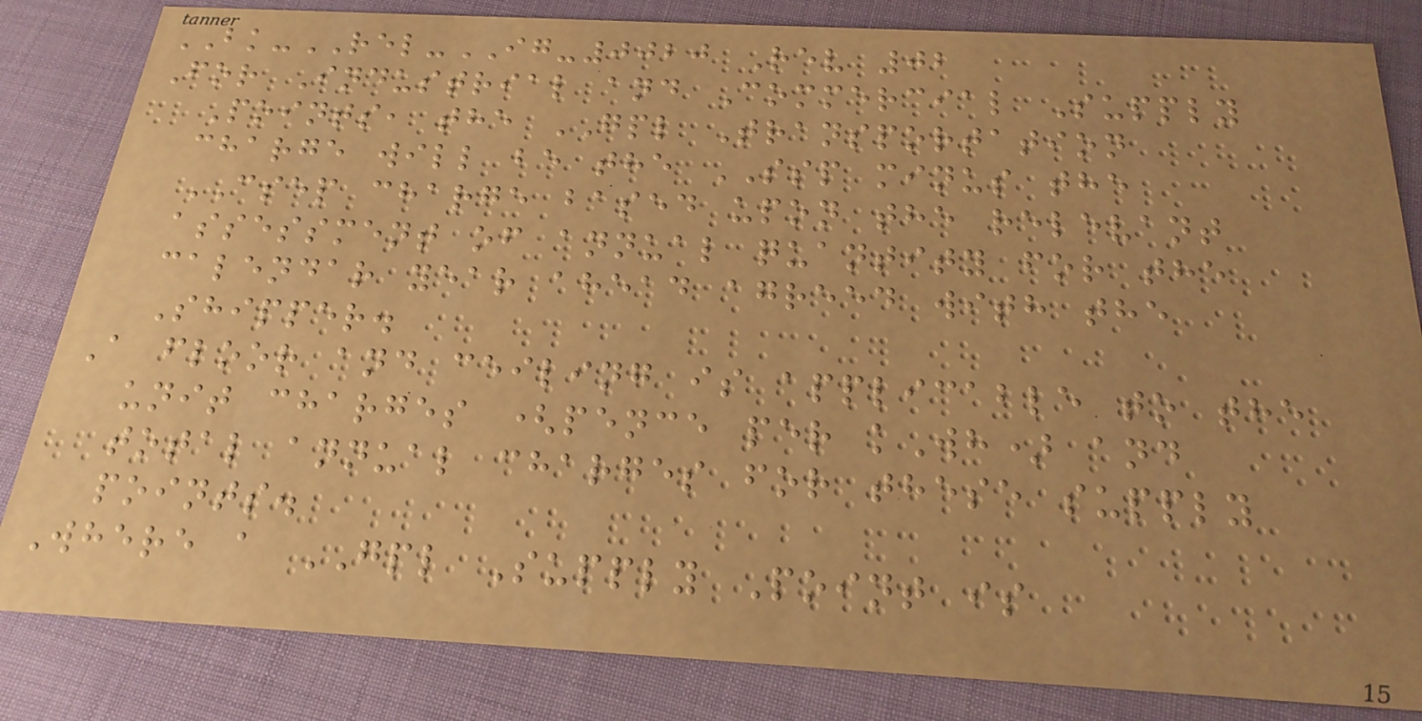BK-REL-IG-0020 Rev 02
For Industrial and Commercial Supply
Points, the GPL Transportation
charge will be the SSP minus the
CSEP charge based upon the relevant
assessment of annual quantity for the
calendar year ahead agreed with the
Shipper.
A floor and ceiling is applicable to the
unit charges (pence per kWh) and
total annual charges for these supply
points.
Where a GPL Supply Point is
